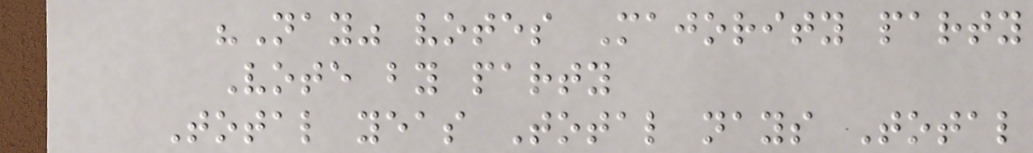"Nay" votes Majority party
Vote by party
Total yeas Total nays Total
